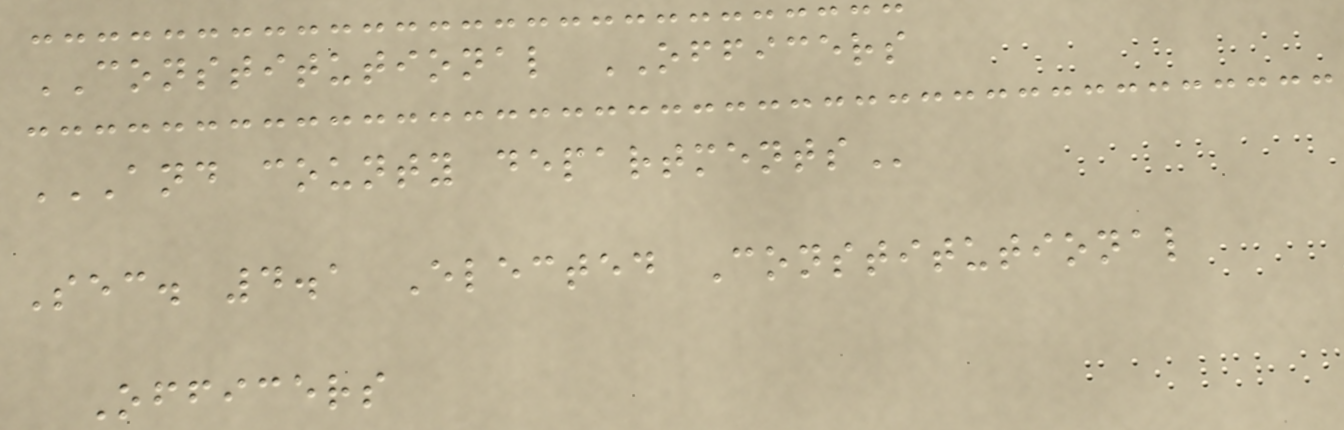CONSTITUTIONAL OFFICERS
AND COUNTY DEPARTMENTS
Sec. 4.1 Elected Constitutional
Officers
